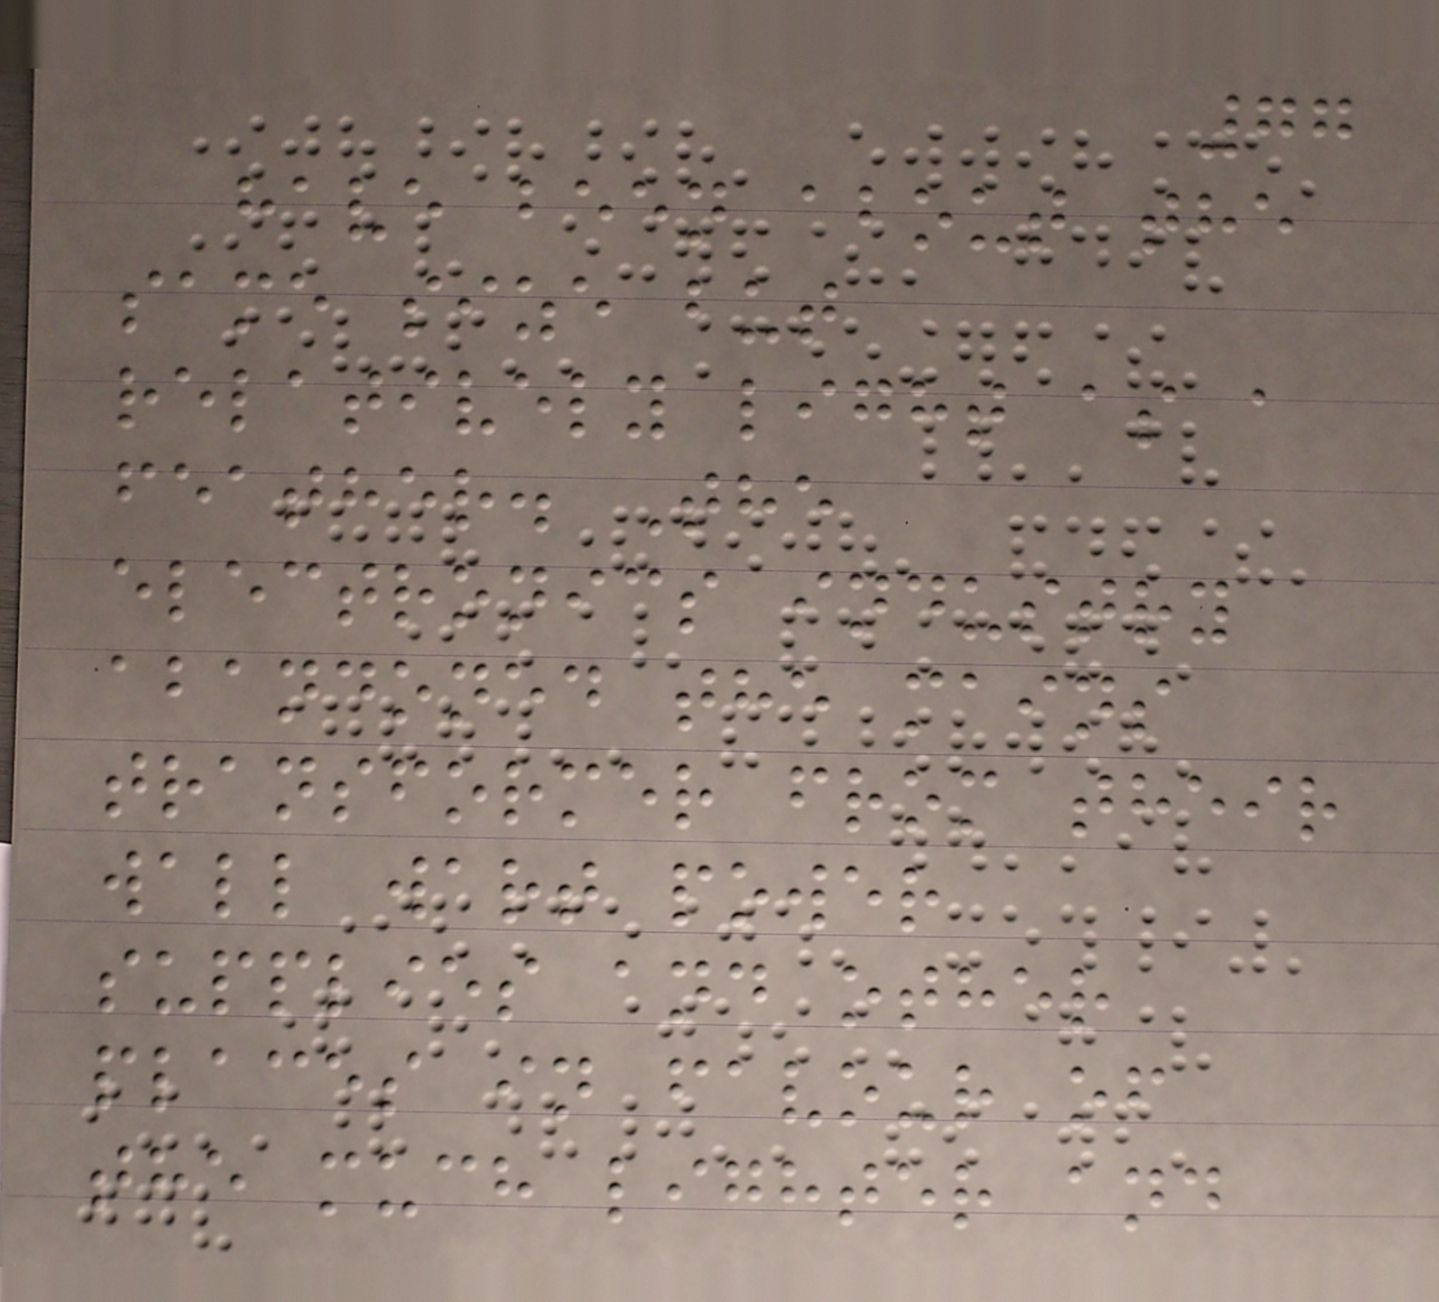77
have been about the
same size but
relatively light as a
feather. The
electronics industry
abandoned the mains
transformer from their
wall wart power
supplies and other
places in favour of
the much lighter and
